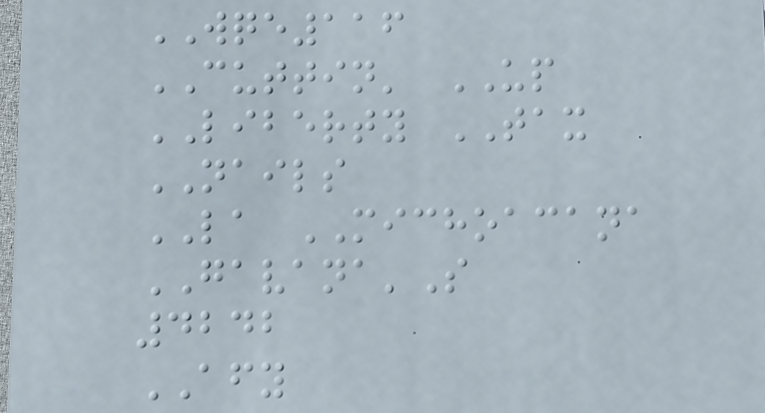WQE116
CUTTIN' UP
LIBERTY TAX
NAILS
LA MICHOACANA
GAVANA'S
4242
AFY
